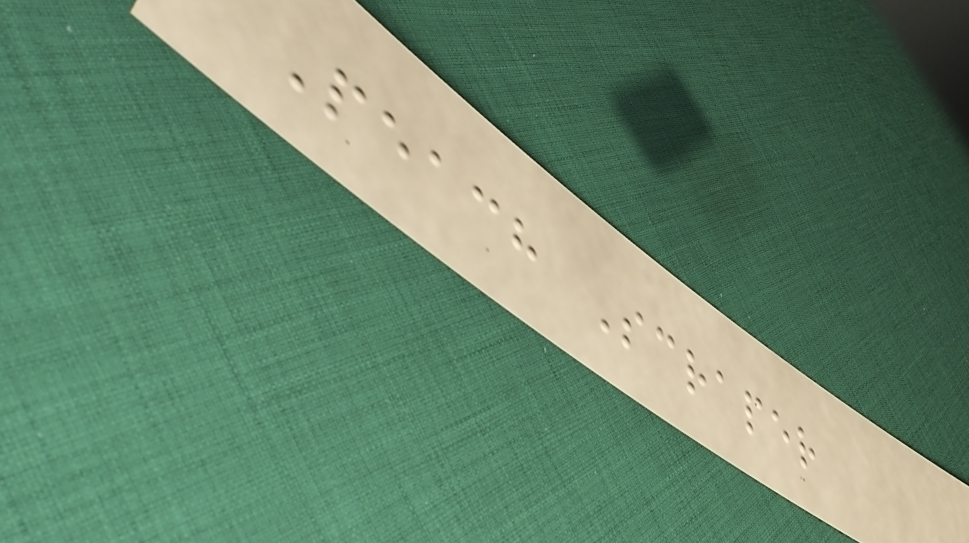Peach Scraper
